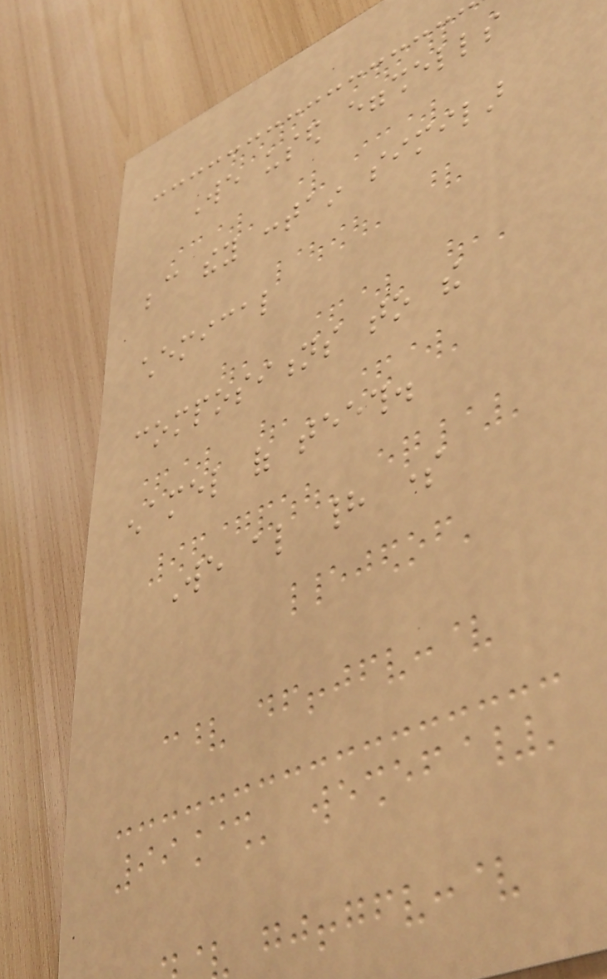We used eggshells
because they contain similar
chemical
compositions to the
enamel of teeth.
We also had some
